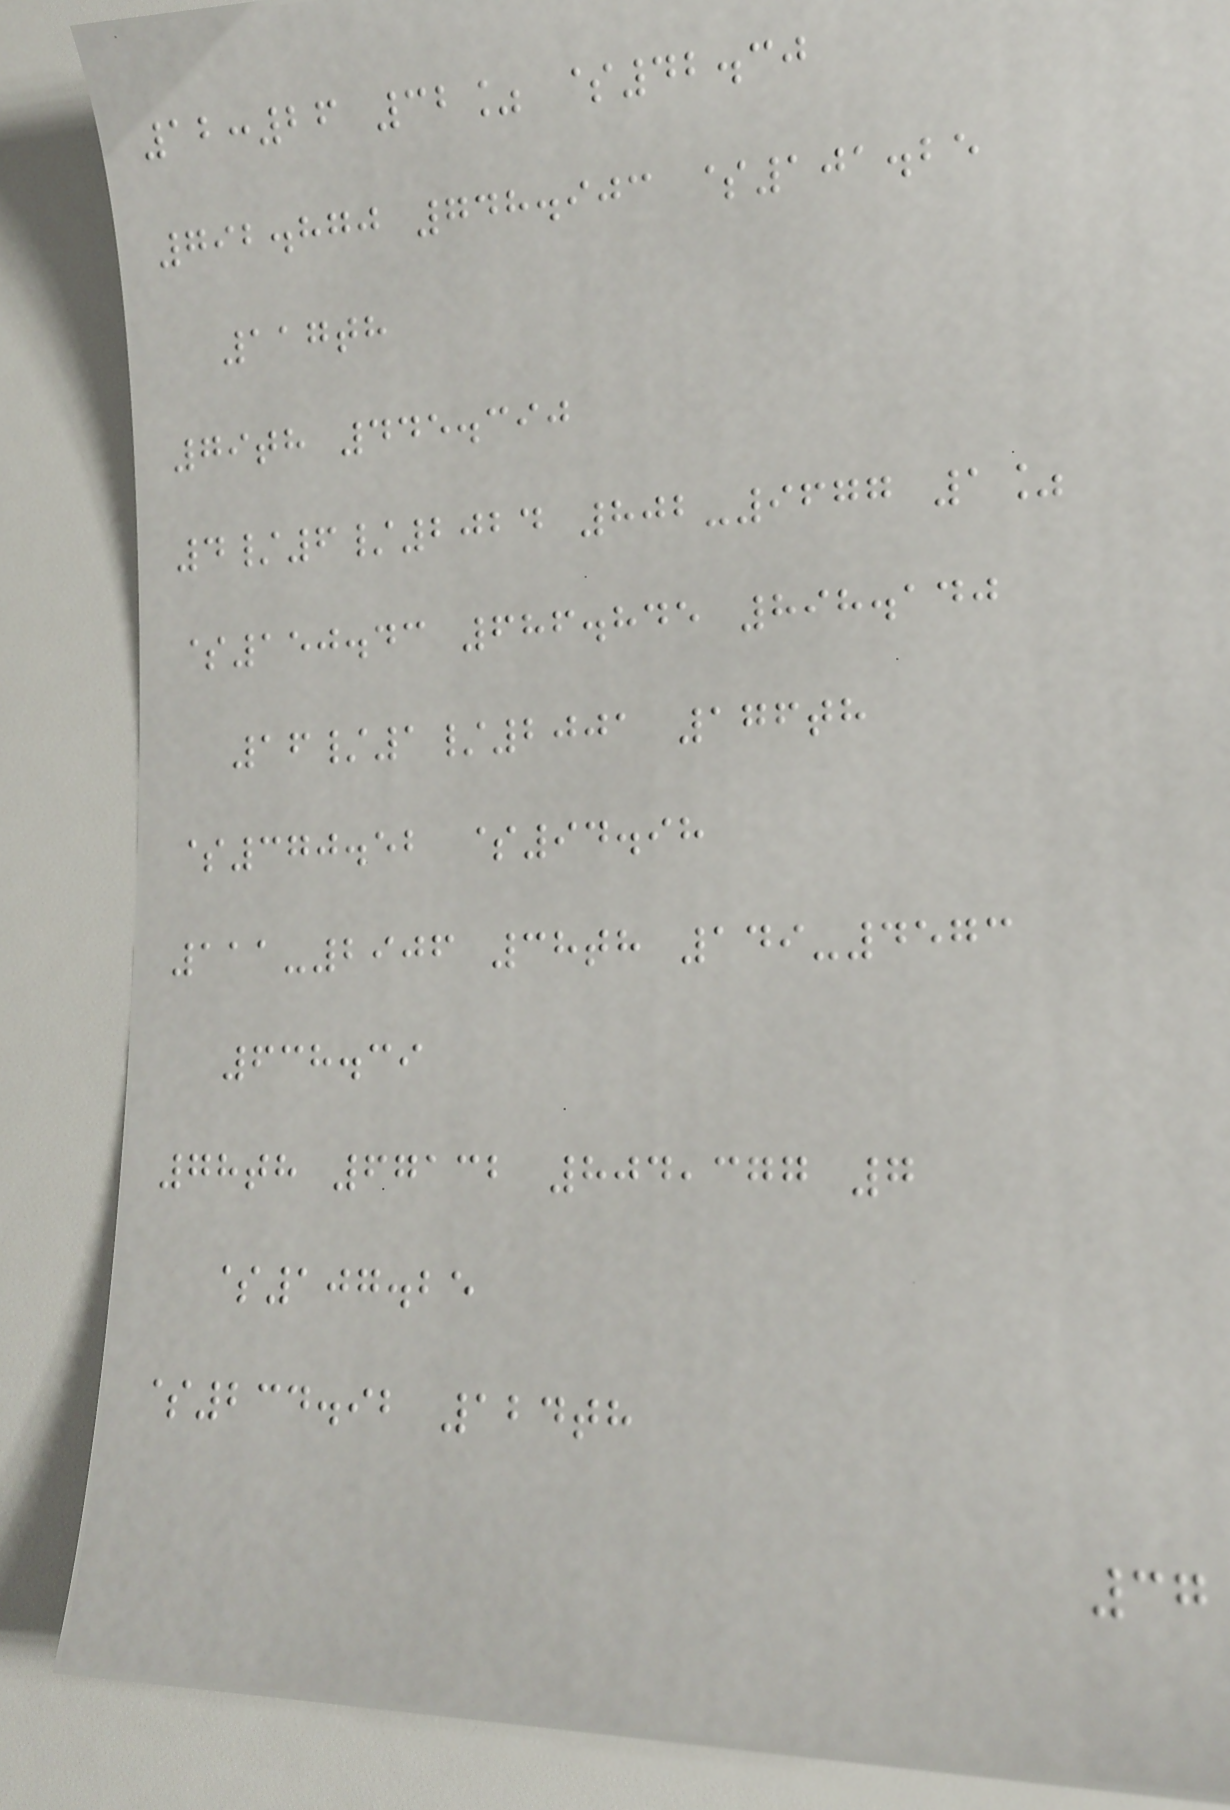12:26 32% $42.30
792.870 748.903 $101.25
117th
79th 445.390
4/6/2024 802-9677 1%
$150.43 686.845 898.140
16/1/2001 176th
$370.52 $94.98
111-2906 38th 149-4573
638.39
78th 67132 804,377 7
$107.25
$234.92 124th
37
